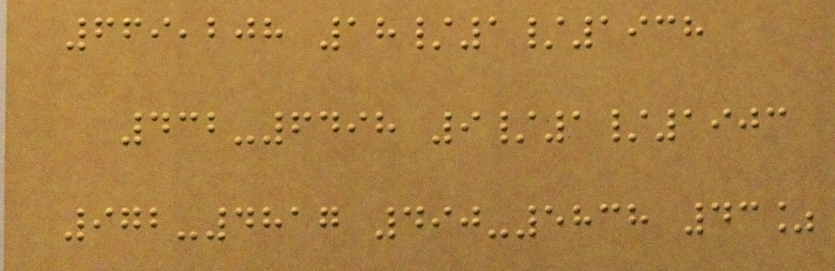669,208 18/1/1938
432-6498 9/1/1903
972-4817 490-5838 43%
